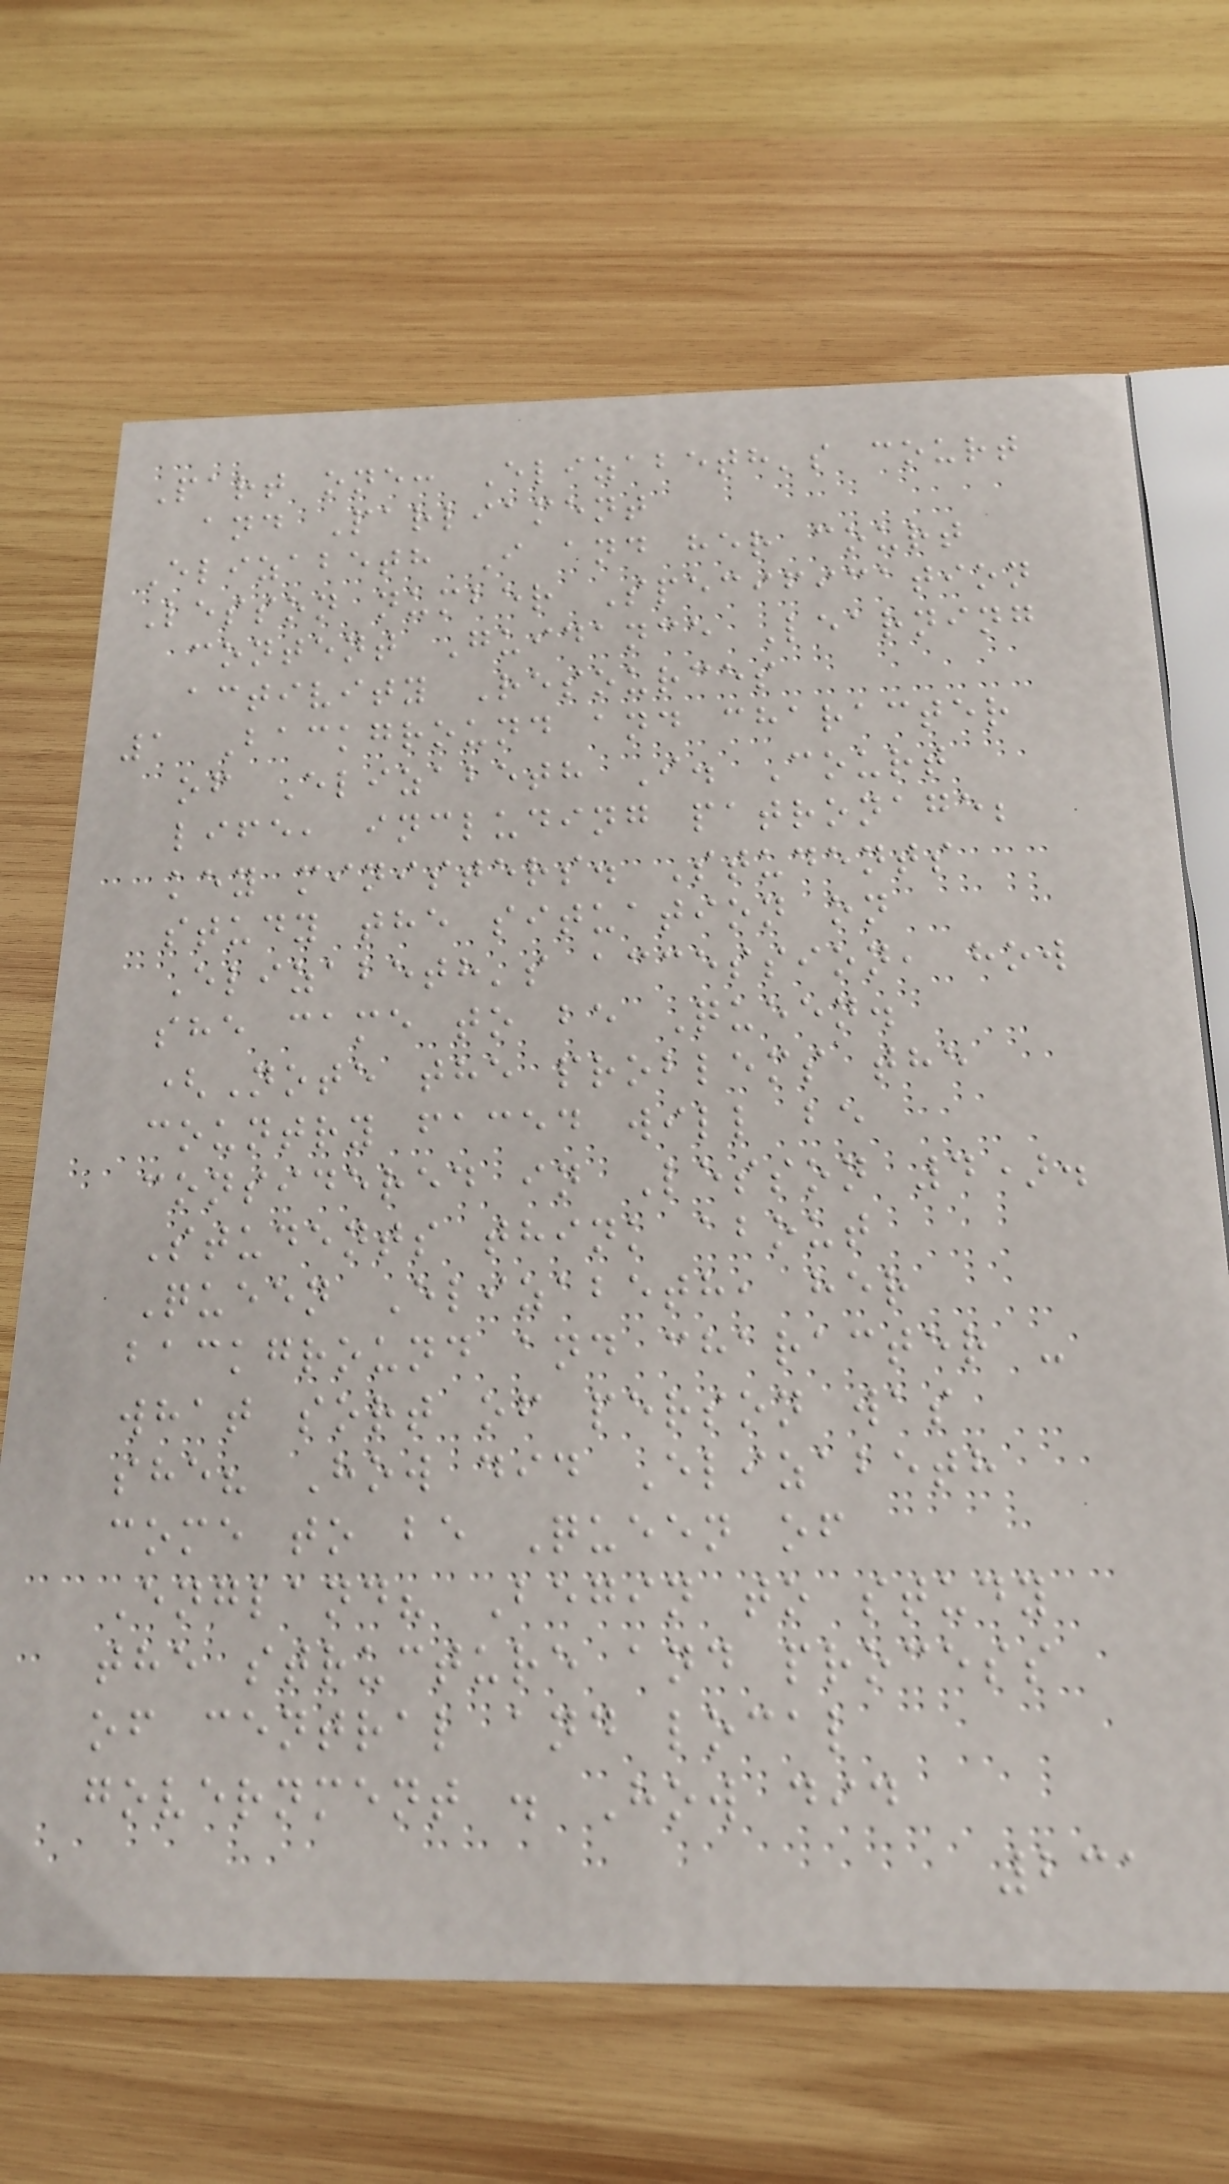Part one: Elizabeth's court
and Parliament
Elizabeth I and her court
Lesson number Specification
content Guidance Learning
activity Resources
1 Background and character
of Elizabeth I. Court
life, including patronage;
key ministers. Students
study the situation on
Elizabeth's accession, how
she came to be Queen.
(Note the problems the
country faced will be
considered in Lesson 4).
Students think about
Queen Elizabeth, her
background and character -
what sort of person was
she? How did Elizabeth
come to be Queen of
England? Begin to study
the structure and process
of central and local
government . How did
231
